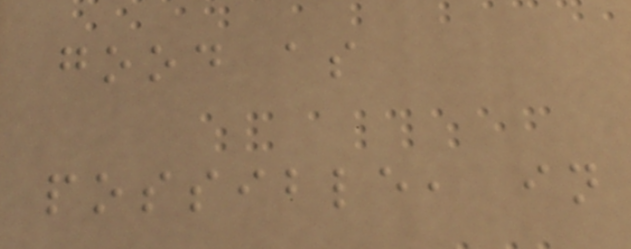good as
possible, in
